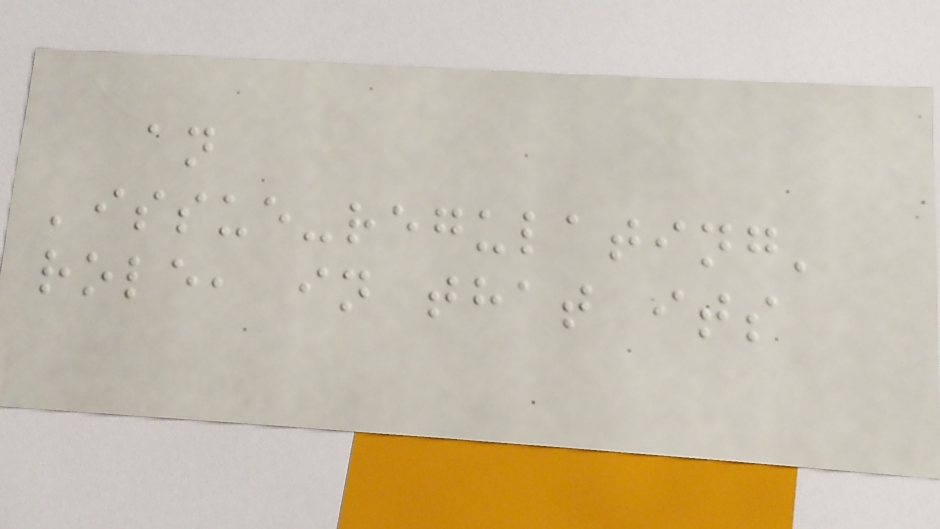an
'issue-regulating'
role, in that its
